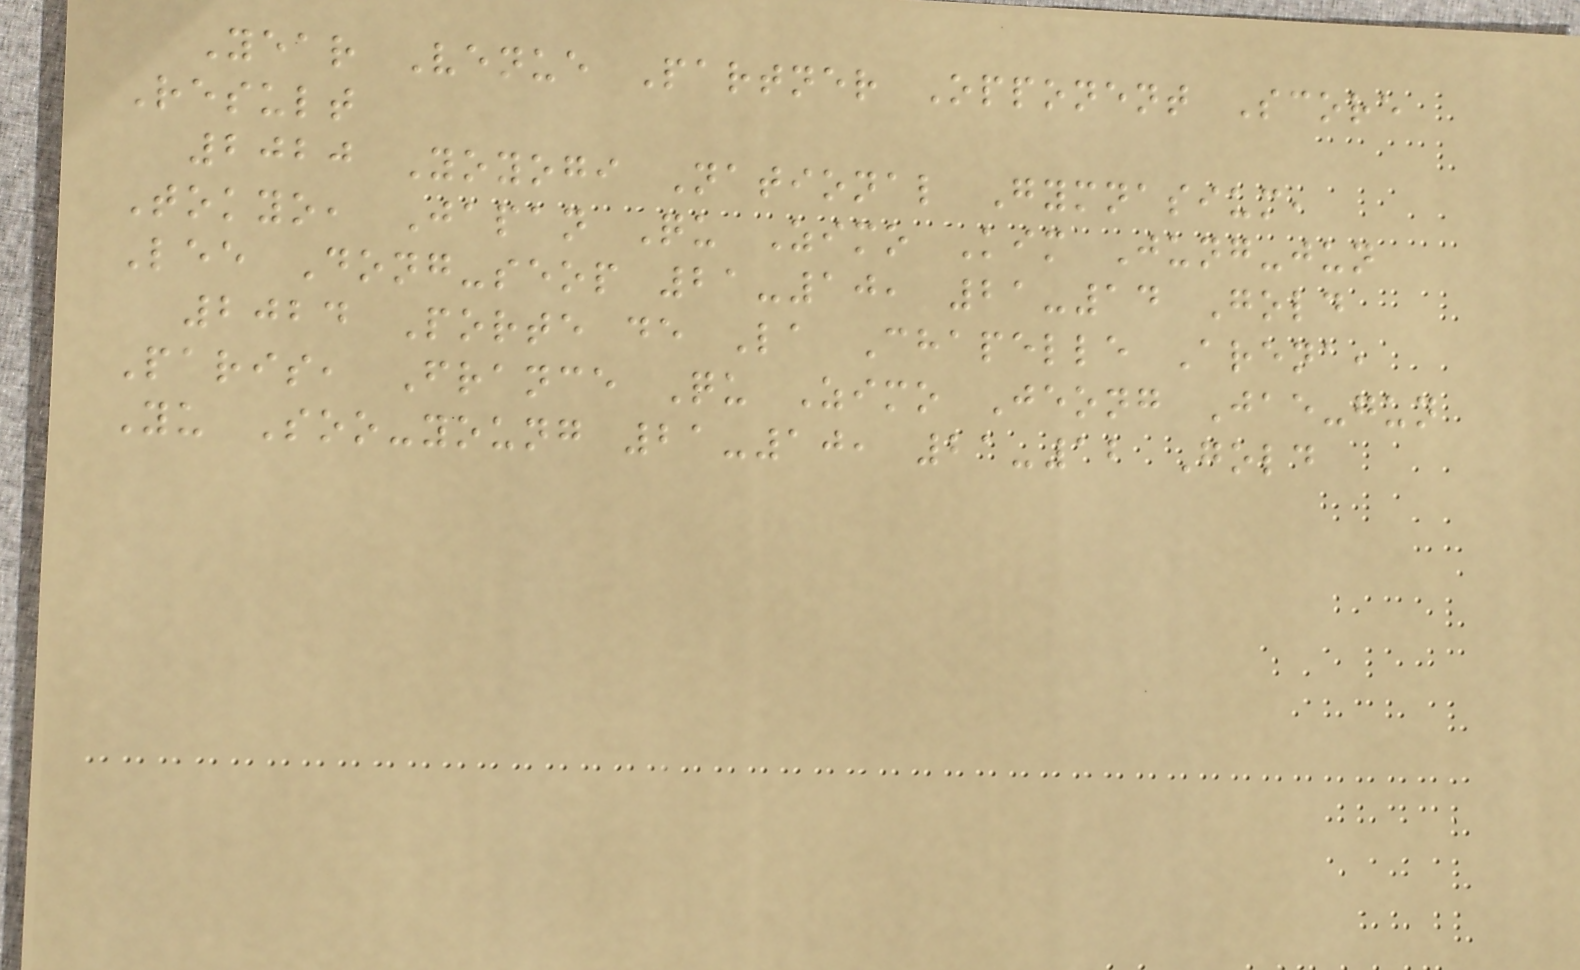Year Venue Partner Opponent Score
Result
2020 Yoyogi National Gymnasium,
Tokyo, Japan Qu Zimo Kim Jung-jun
Lee Dong-seop 21-10, 21-14 Gold
2024 Porte de La Chapelle Arena,
Paris, France Qu Zimo Jeong Jae-gun
Yu Soo-young 21-10, 21-12 Gold
